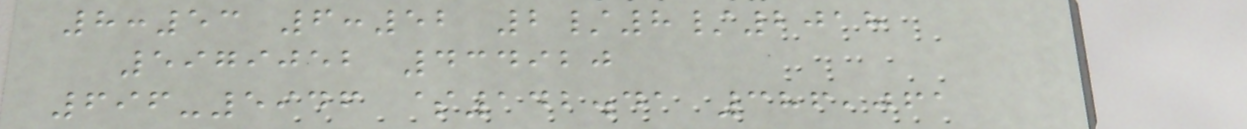8:53 6:52 2/8/2018
5979052 434920
696-5946 $142.41 386,061
